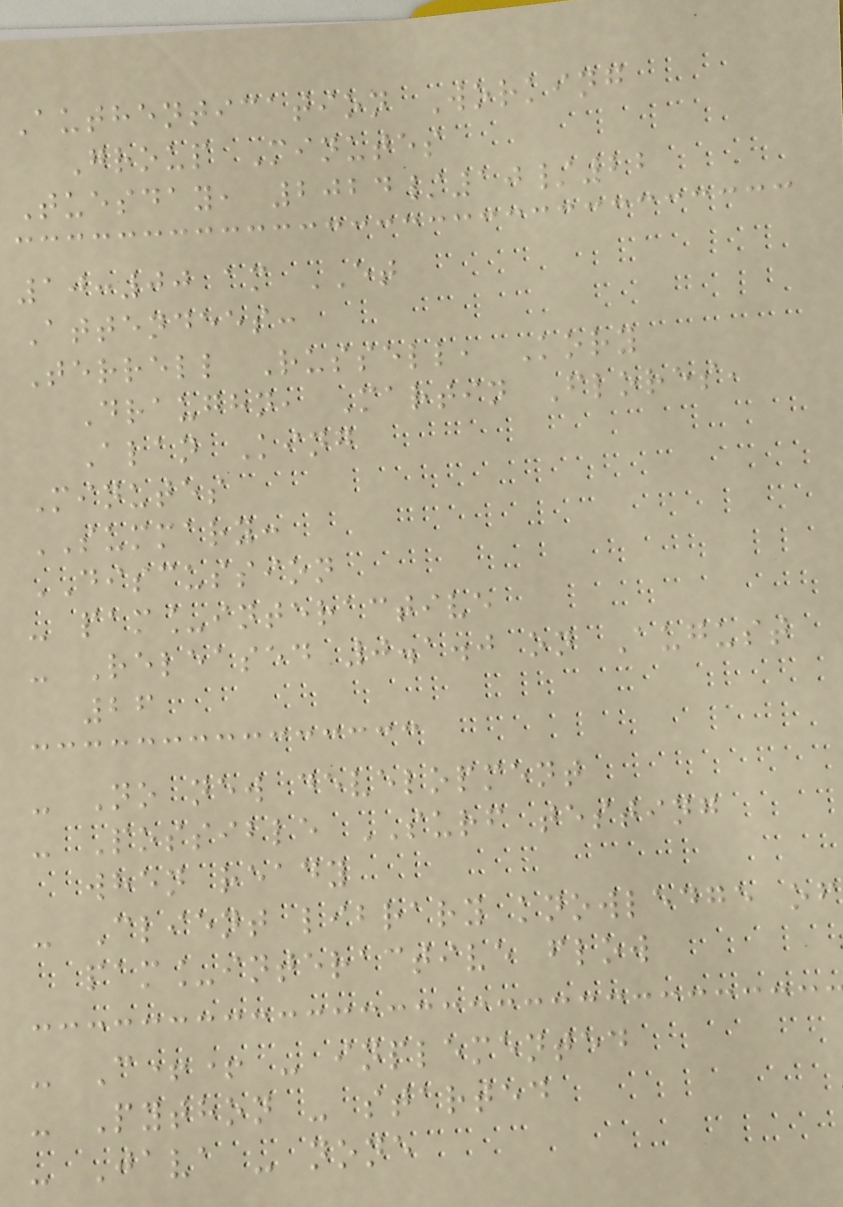Authentication Working
Group Minutes
Tuesday, 2024/10/22
10:00 am ET
Attendees:
Terrell Russell, Kory
Draughn, Martin Flores,
Alan King
Minutes
SUMMARY:
DISCUSSION
- pam_interactive
- Released 0.1.0 on August
26
- No new development
- Possible SURF testing
when ready
- Client library knowledge of
pam_interactive flow
- C++ - inplemented
- Python - started
- Java - none
